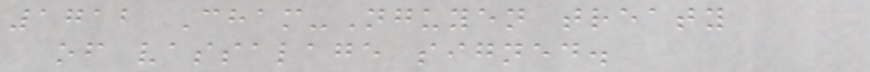1712 Cham-Nguyen treaty
of vassalage signed.
